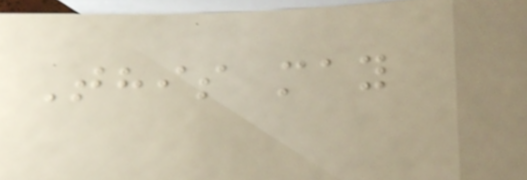This may
